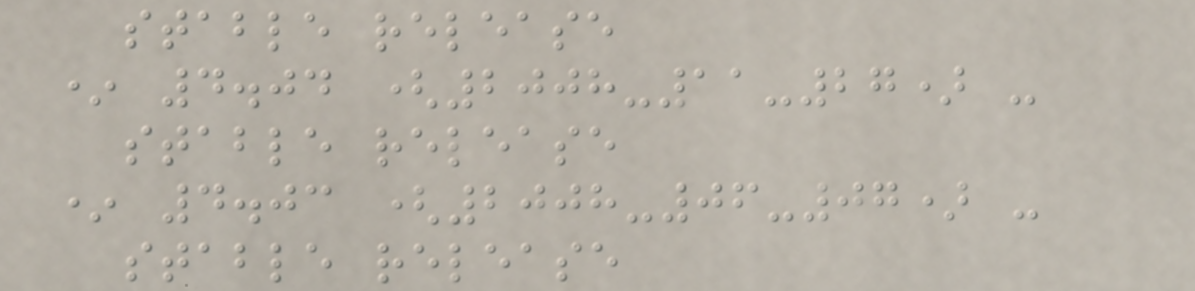stable release
* 4.04 (2008-11-27) -
stable release
* 4.03 (2008-06-07) -
stable release
